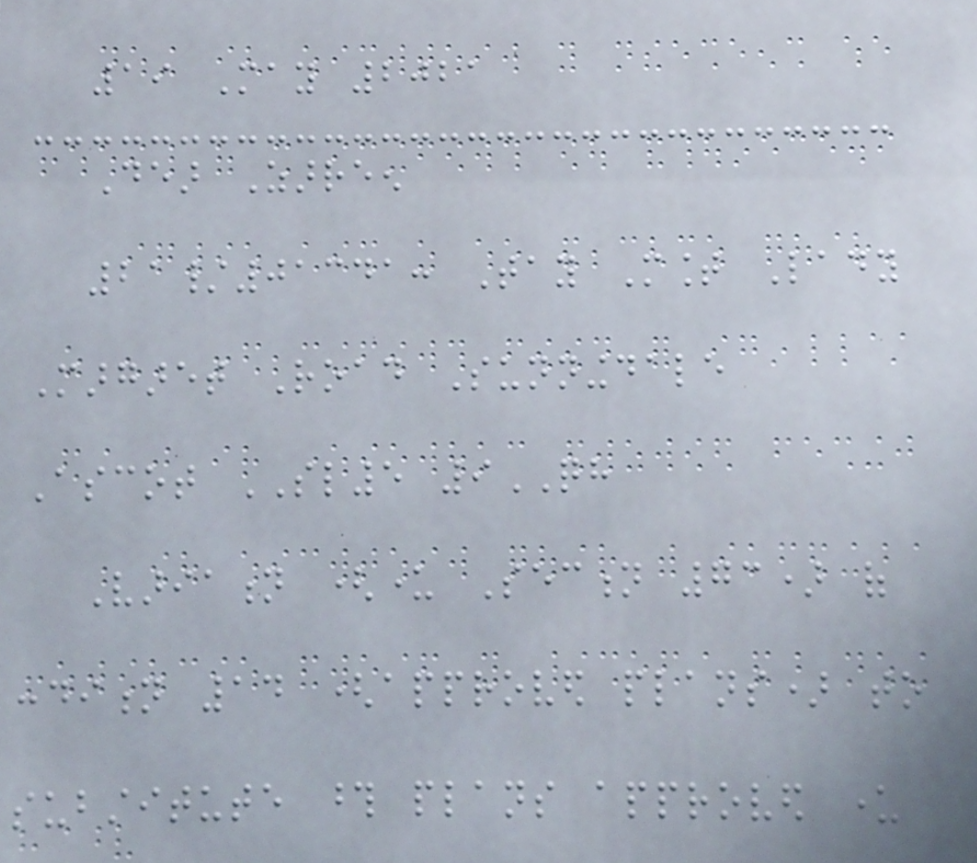19 May 2021
Dear Zarreen
21/01341: Tay Mount Lady
Margaret Road Sunningdale
Ascot SL5 9QH
Variation (under Section 73) of
condition 14 (approved plans) to
substitute those plans approved under
